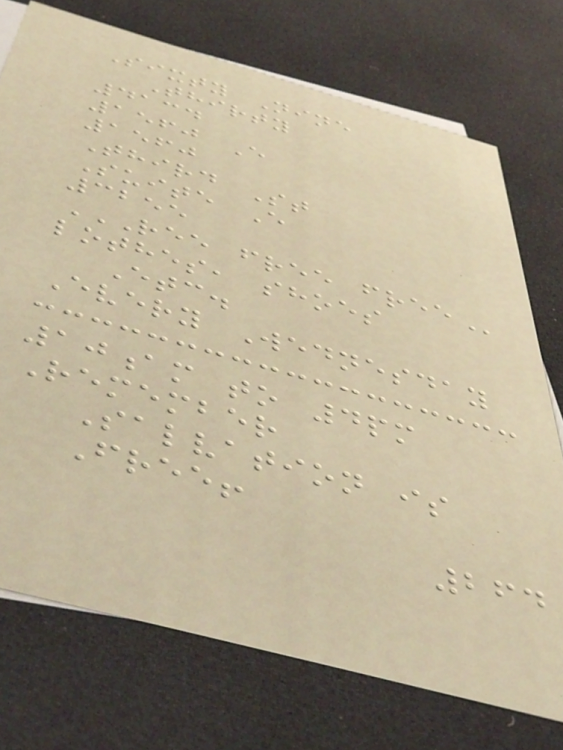Sixty Nine
Thirty
4134
1560 E
1560
Third St
Suite E
3255
REE FREE FREE
lothes, shoes
Etc.
Every Wednesday
10am to 4pm
Remember
Salvation is
Free!
264
